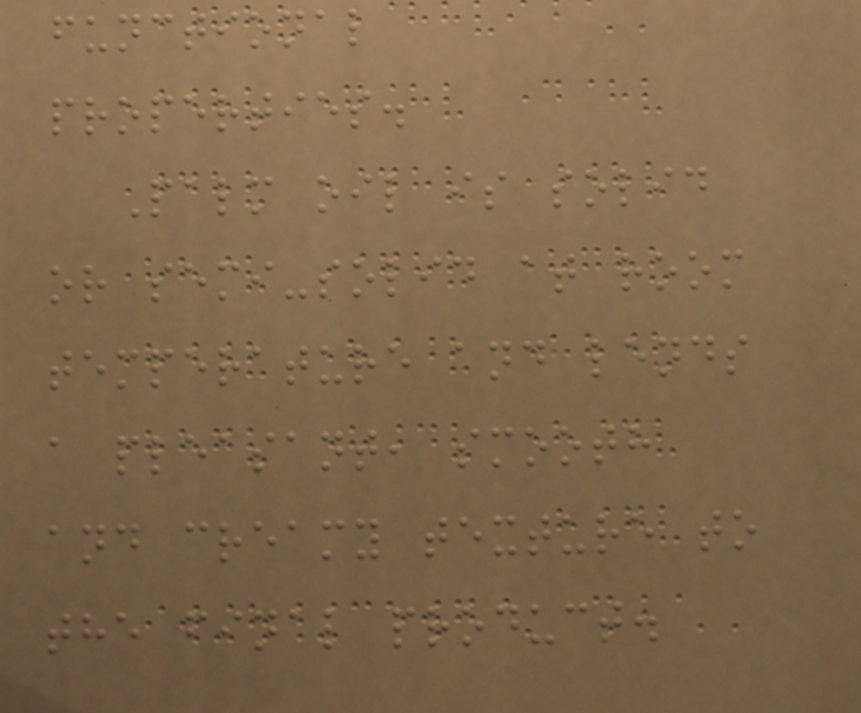functional
properties.
Palm oil is solid
or semi-solid at room
temperature and lends
a pleasant, smooth
and creamy texture to
the final product.
